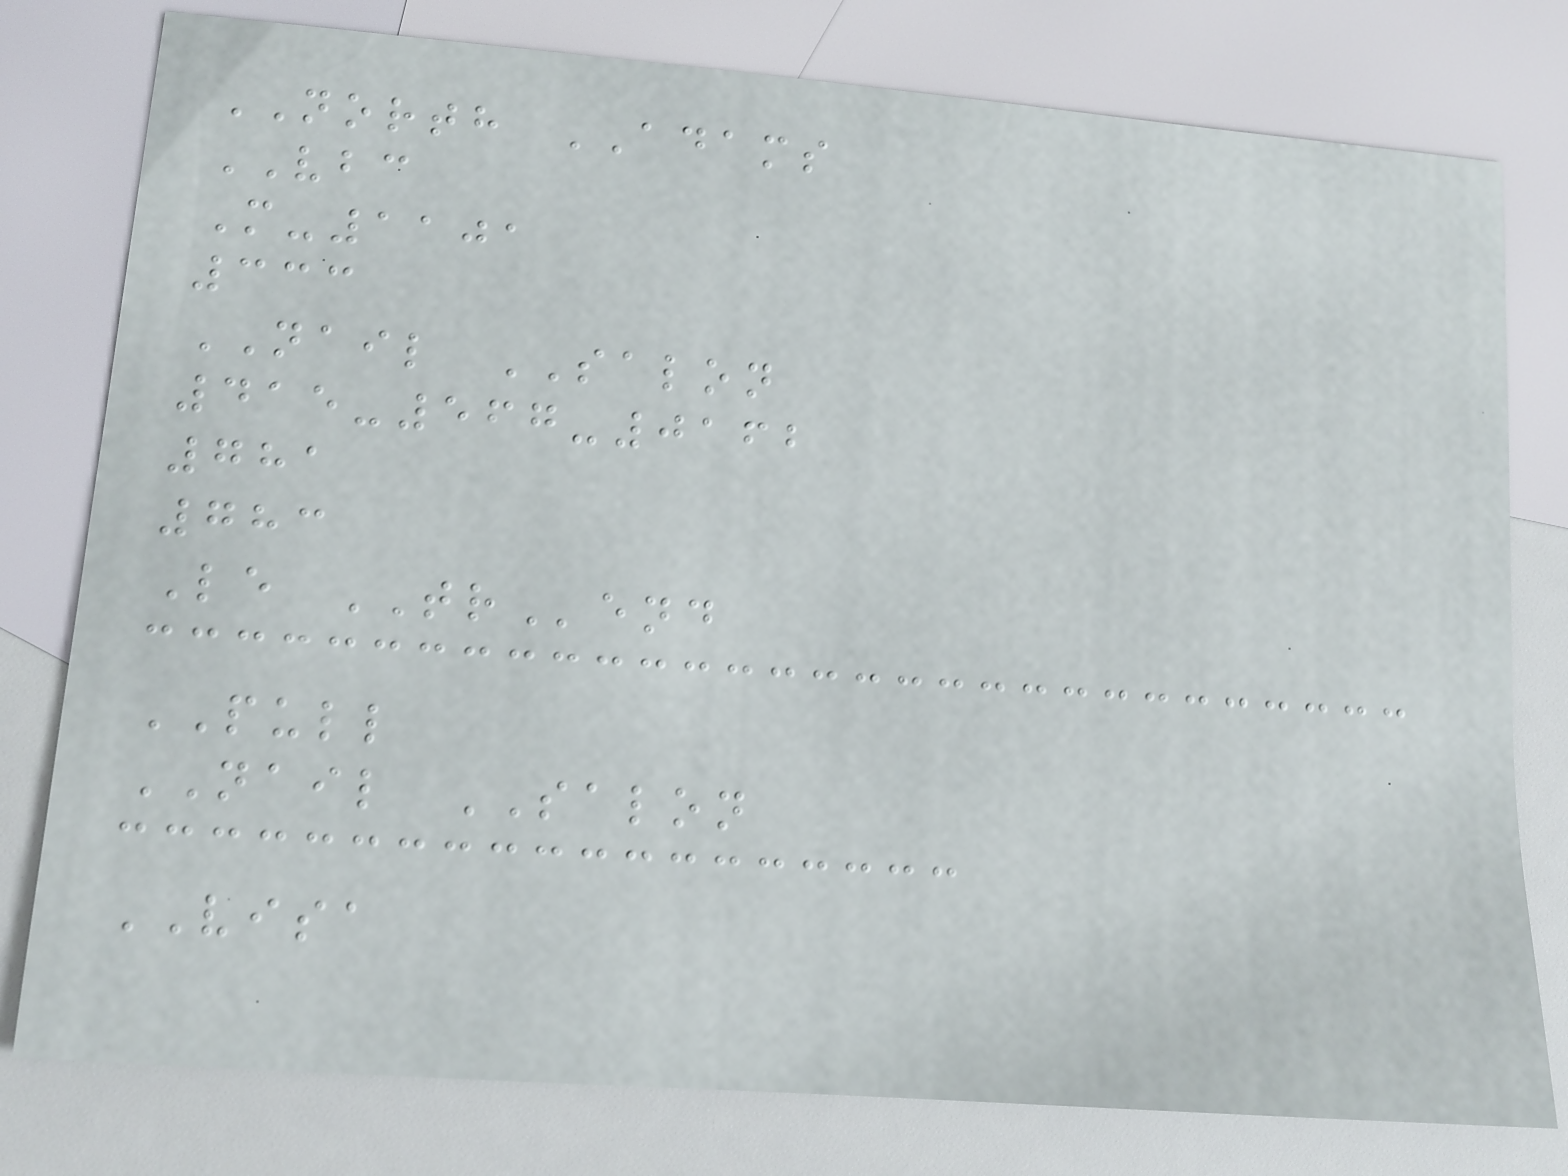NORTH ADAMS
VBC
M-1101
333
NAIL SALON
415-567-0162
781
783
Le TRend
PULL
NAIL SALON
VISA
